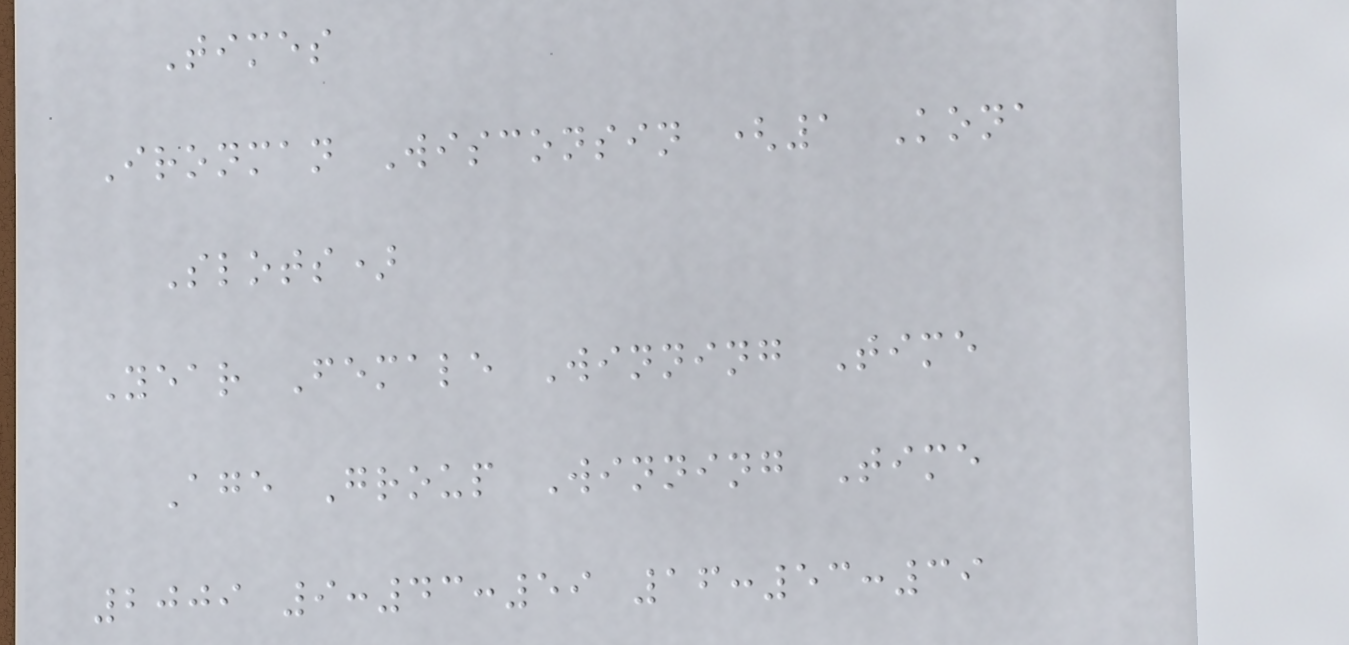Times
Ironman Wisconsin (1 Kona
Slots)
Year Female Winning Time
Age Group Winning Time
2009 9:43:59 16:53:39
